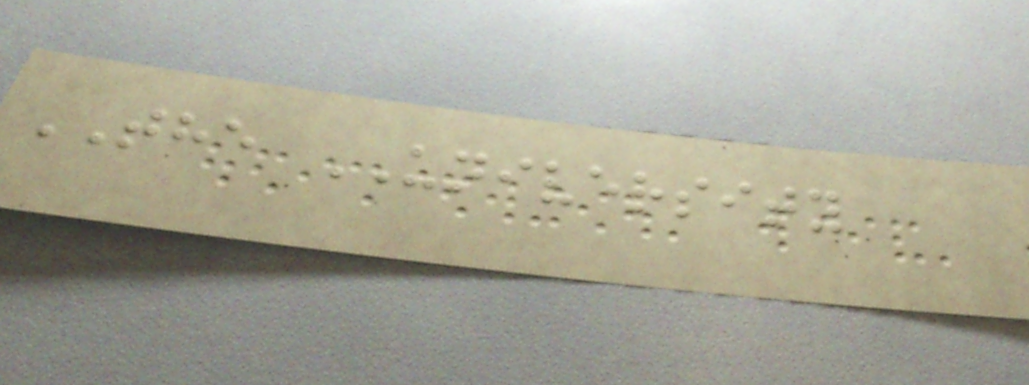THE UNIVERSITY
